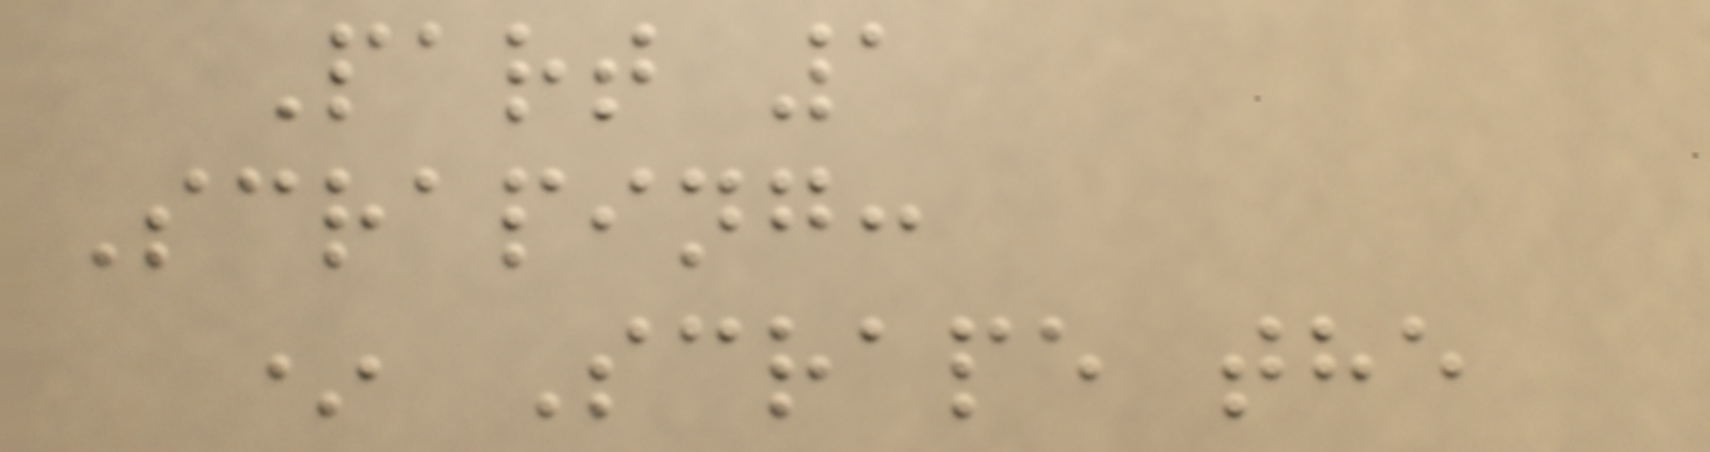Part 1
Scraping:
* Scrape the
